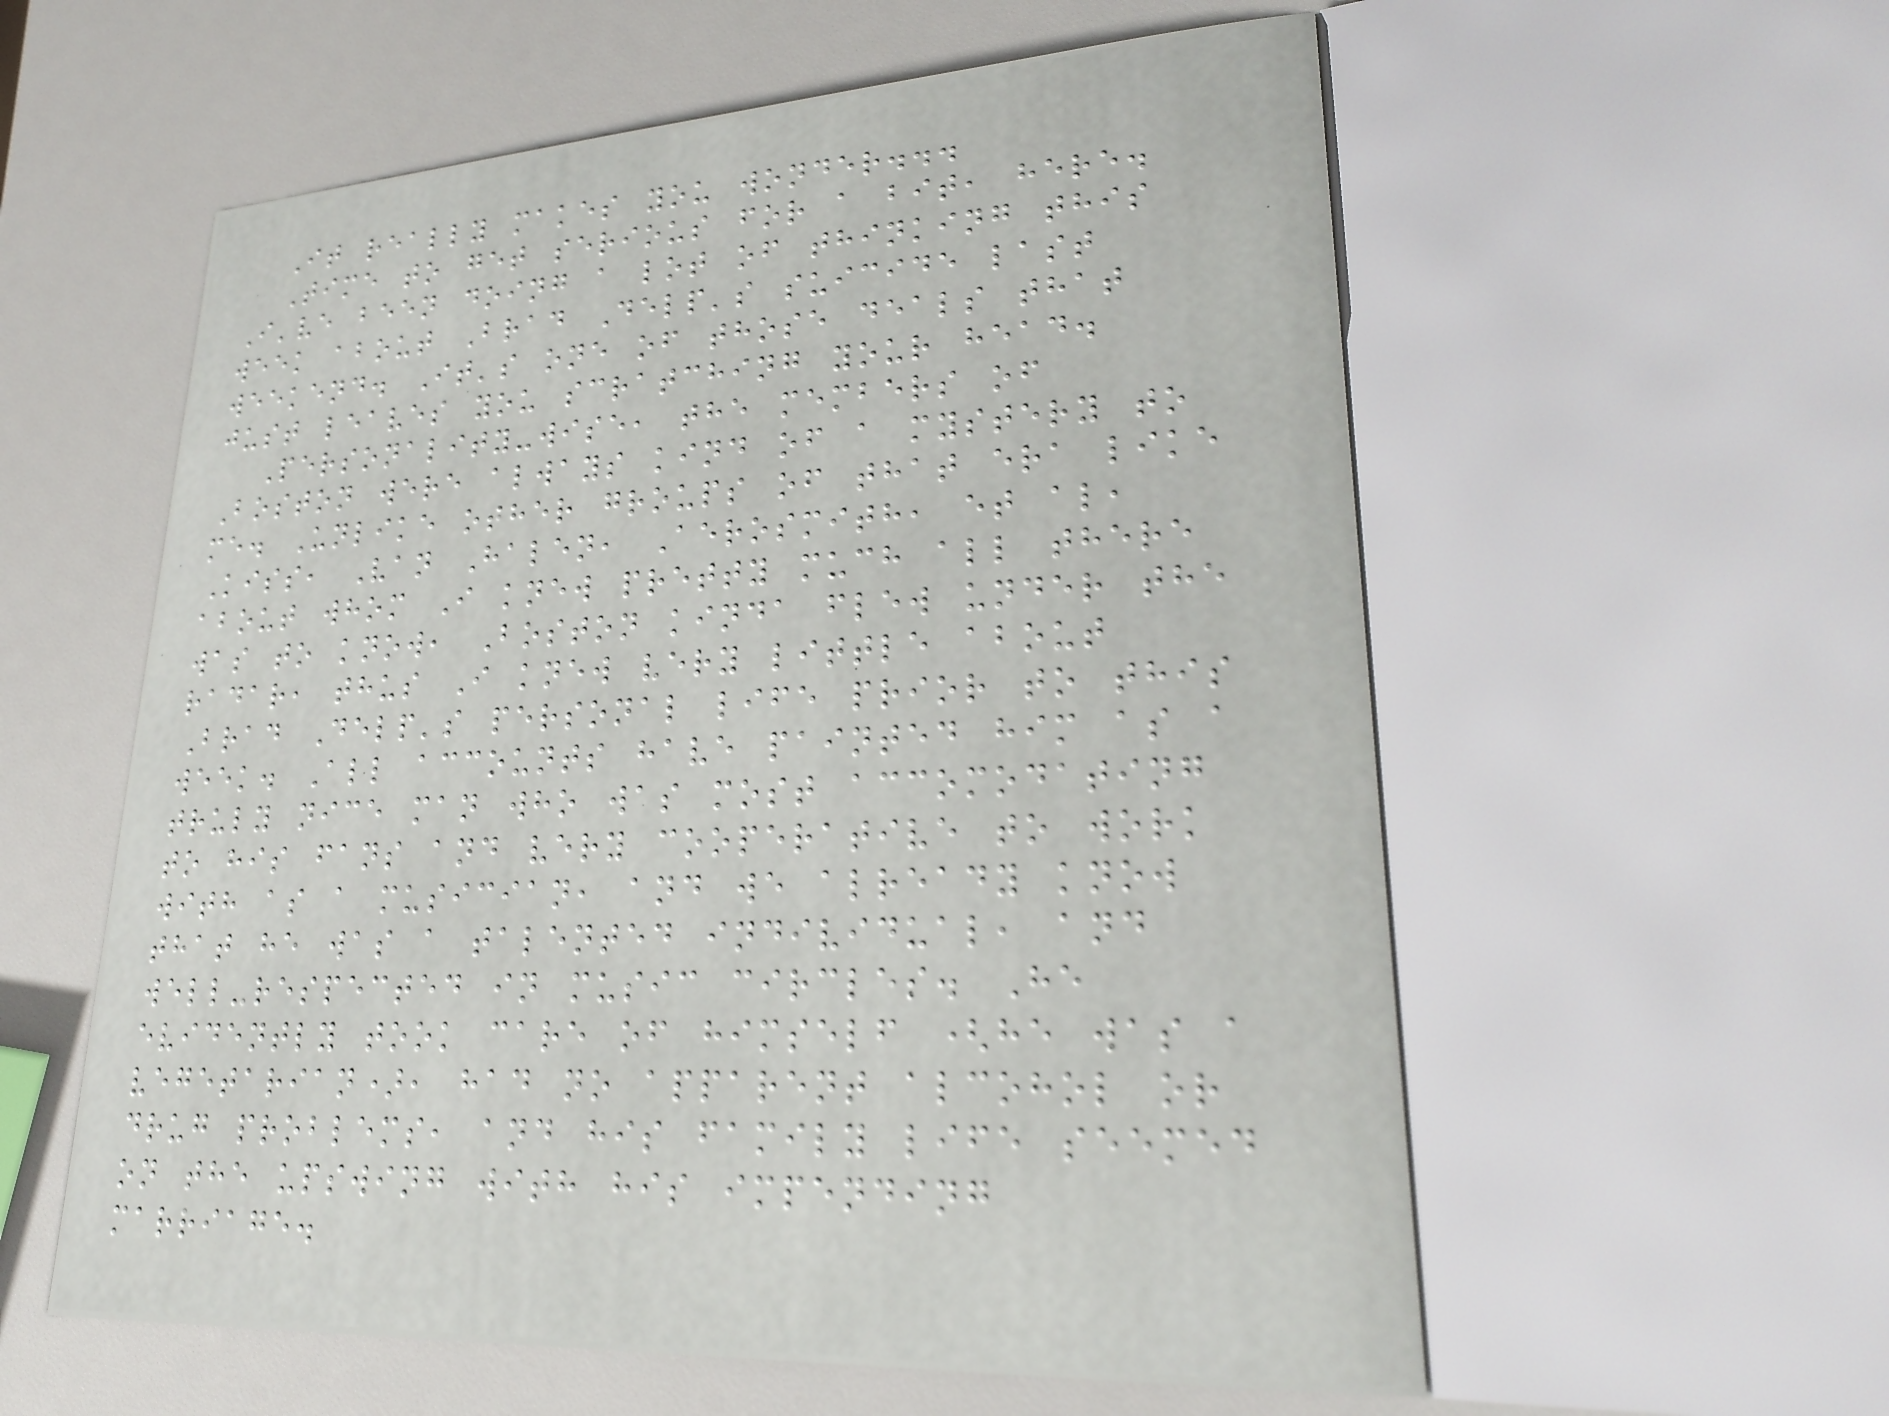It really makes you wonder...
Time to get serious for a bit, here.
I've been doing a lot of thinking this
week about Brad Delp's suicide last
weekend. It's one of those deals that
just leaves you scratching your head.
Personality-wise, the members of
Boston were always kind of a mystery to
me. Unlike other groups of that era like
Kiss, Van Halen, Aerosmith, et al,
about whom I knew pretty much all there
was to know, Boston kinda flew under the
radar, thus I knew very little about
Brad Delp's personal life prior to this
week. All accounts have painted him as a
truly nice man who was most accomodating
to his fans and very cooperative to work
with as a musician, and we already know
that he was a talented individual, and
well-respected in music circles. He
evidently took care of himself (he was a
vegetarian), had no apparent alcohol or
drug problems, and his family life seemed
on the upswing with his impending
marriage.
